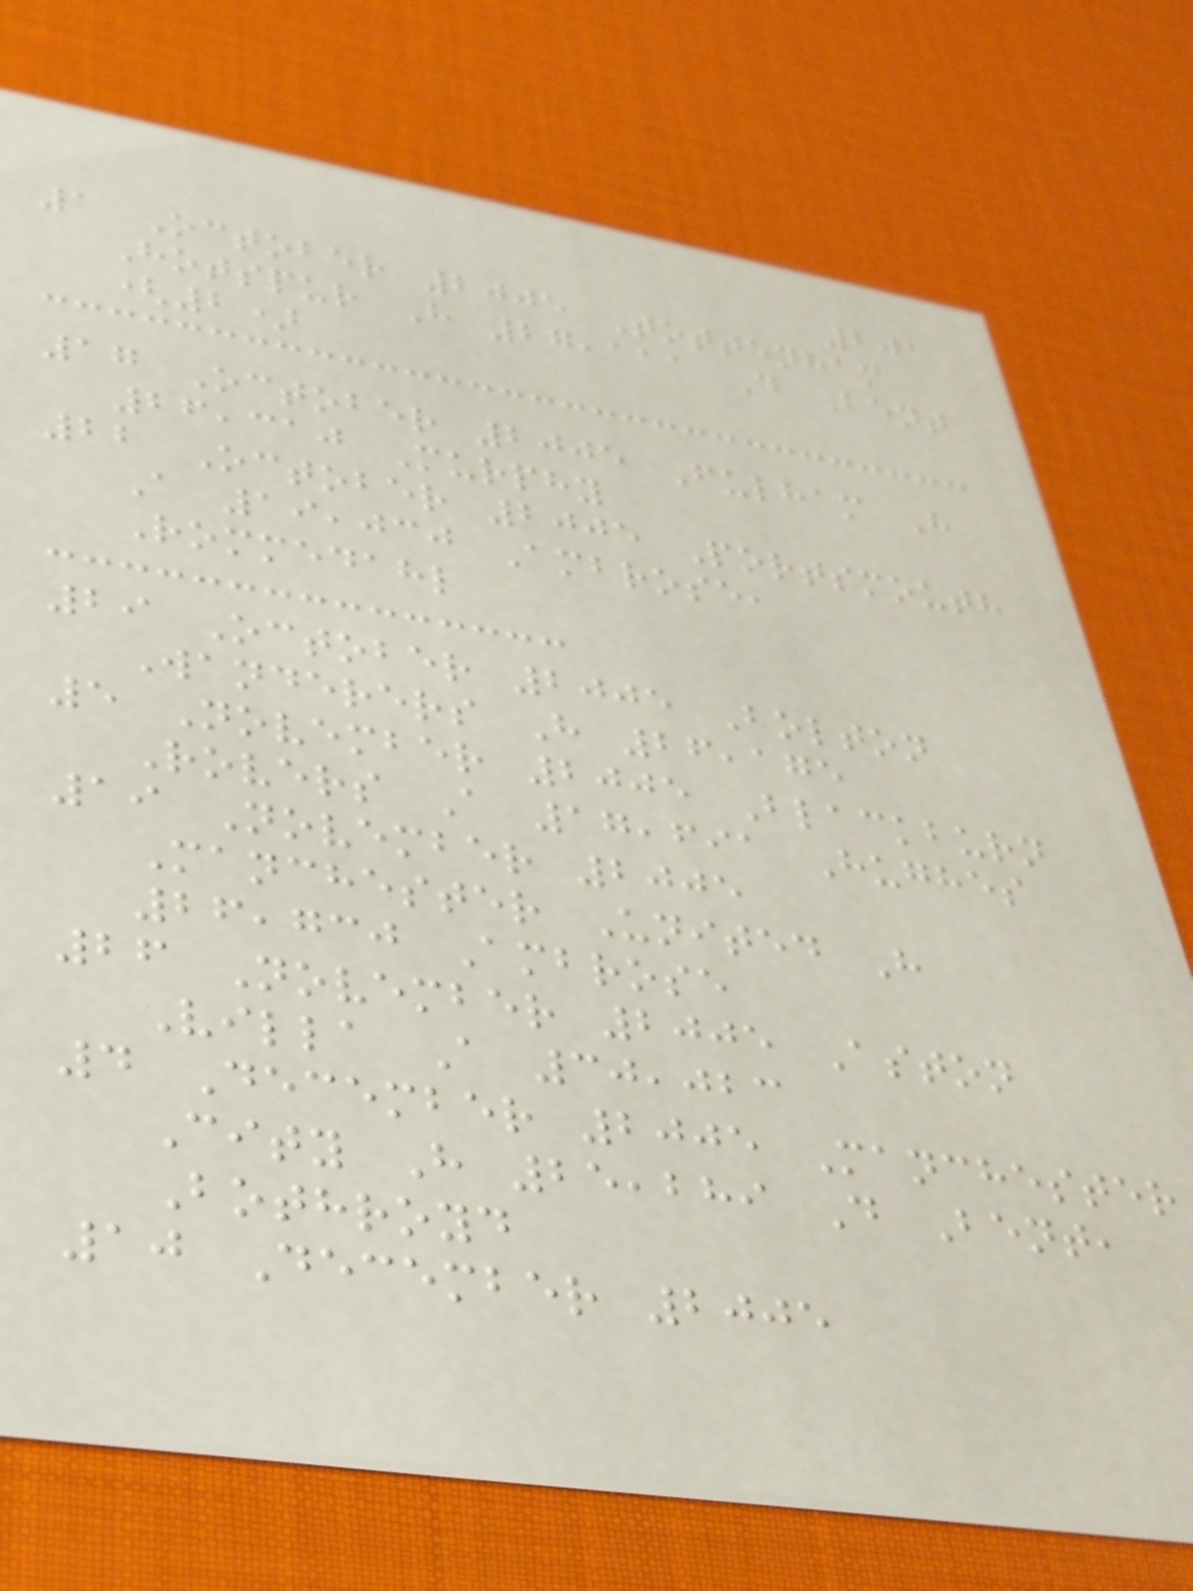201
1 October 2005 Tottenham
Hotspur H 27,111 D Bent
(2)
17 October 2005 Fulham H
26,310 Murphy
22 October 2005 Portsmouth
A 19,030 Ambrose,
Rommedahl
29 October 2005 Bolton
Wanderers H 26,175
5 November 2005 Blackburn
Rovers A 17,691 Hughes
19 November 2005
Manchester United H
26,730 Ambrose
26 November 2005 Aston
Villa A 30,023
4 December 2005 Manchester
City H 25,289 D Bent,
Bothroyd
10 December 2005
